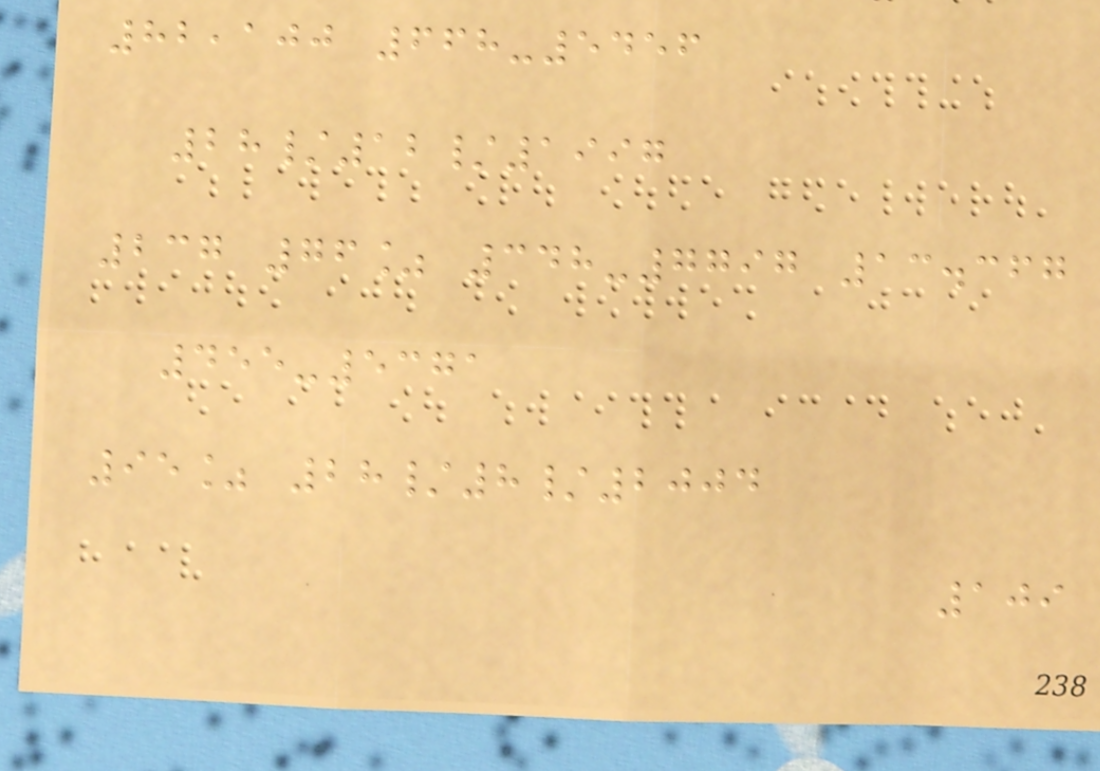82,100 668-5456
28/12/1997
237 76% 348-7797 13.367
455-5371
95% 28/8/2004
109
